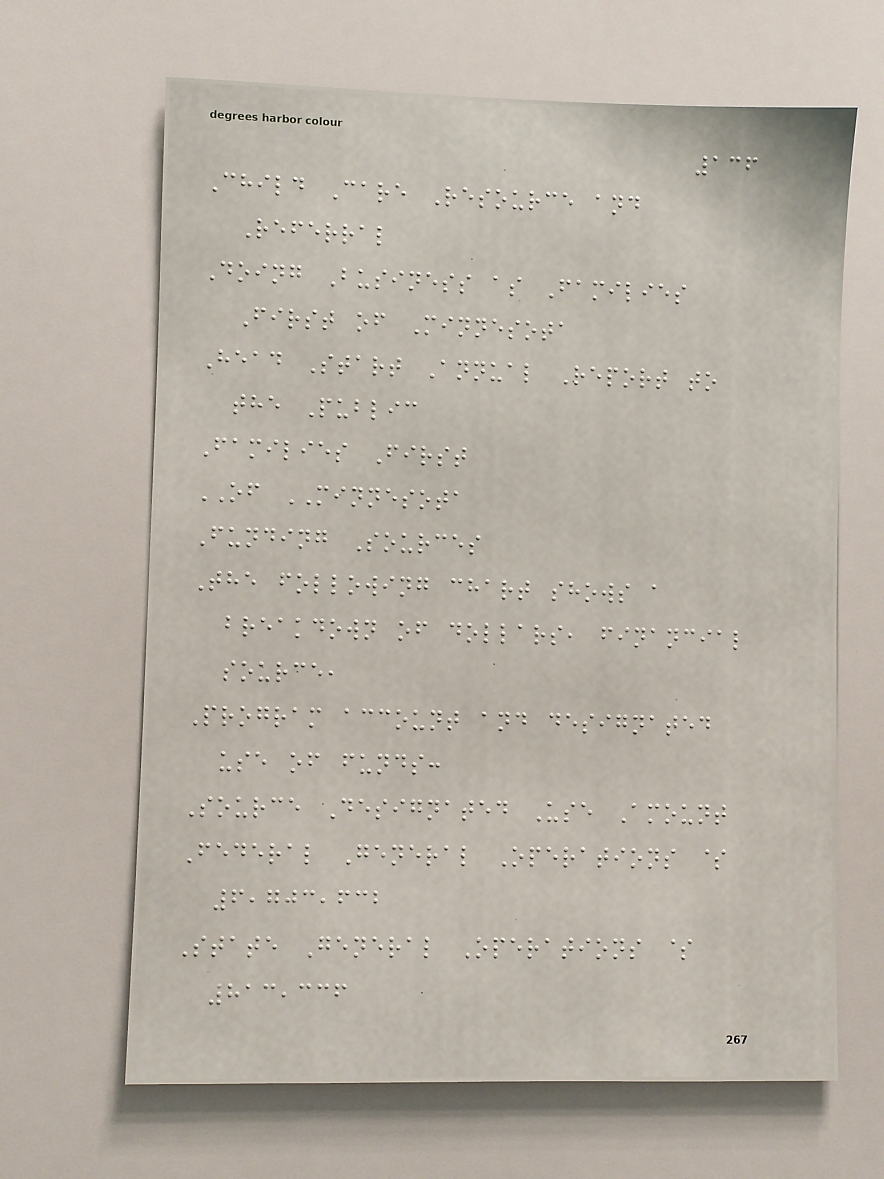136
Child Care Resource and
Referral
Doing Business as Families
First of Minnesota
Head Start Annual Report to
the Public
Families First
OF MINNESOTA
Funding Sources
The following chart shows a
breakdown of dollars, financial
source,
Program account and designated
use of funds:
Source Designated Use Amount
Federal General Operations $
6,703,632
State General Operations $
813,336
